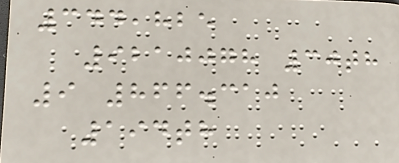344,825
9210078 30th
9 866.310
194th
